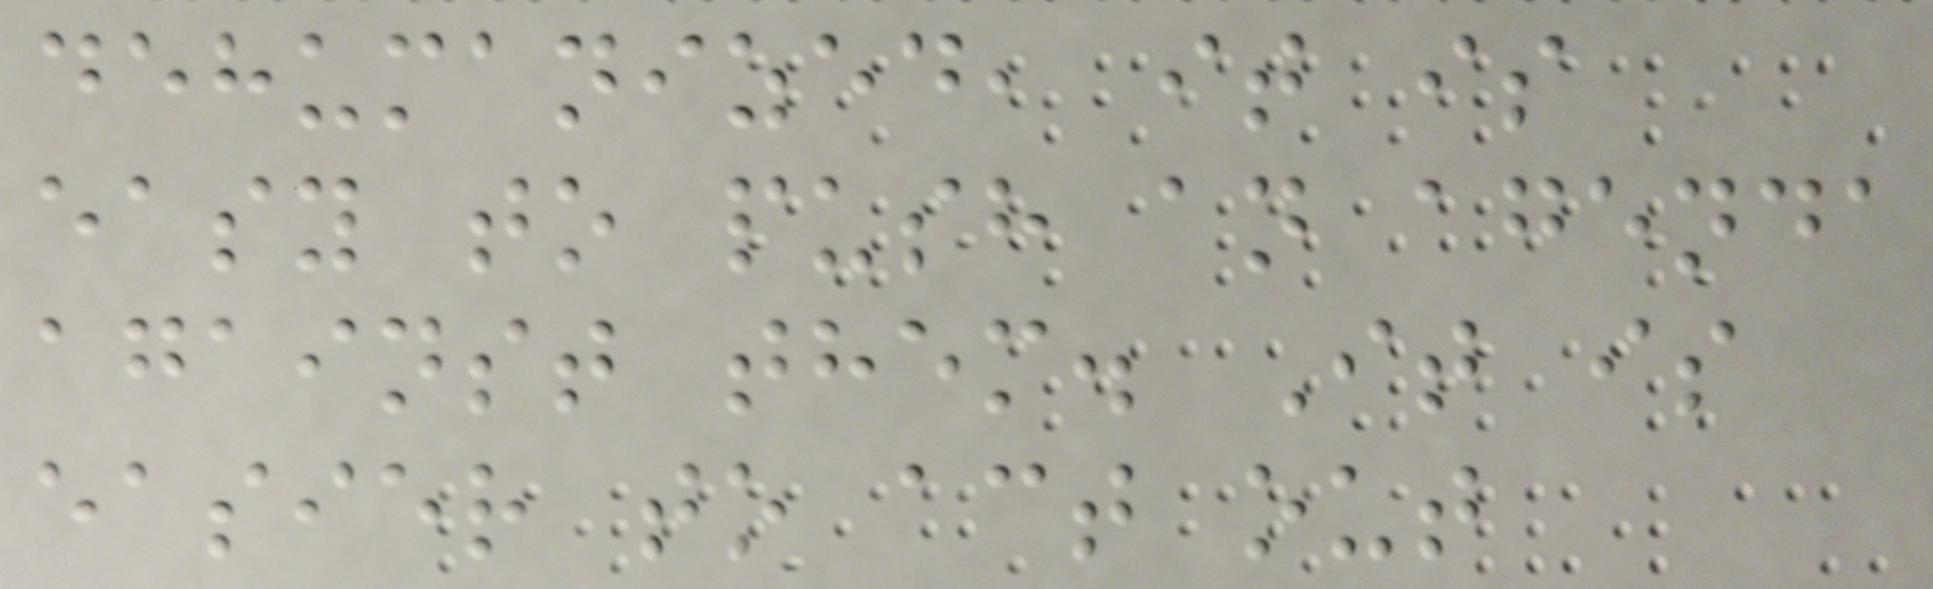dehumanized, it is
easy to push an agenda
against them. It is
easier to act out
